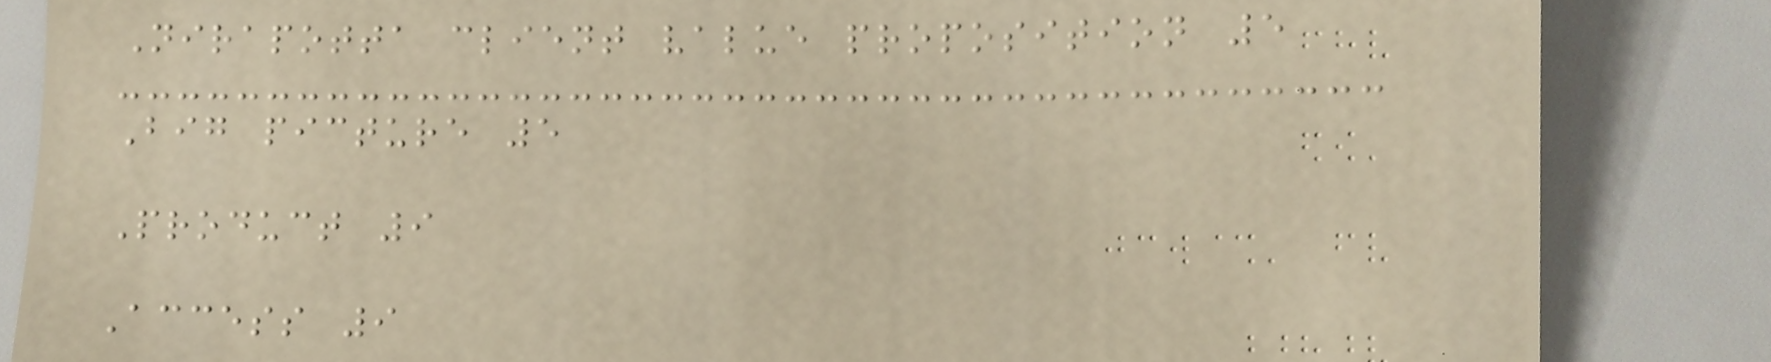Nirapotta client value proposition 5
Big picture 5
Product 9
Access 9
